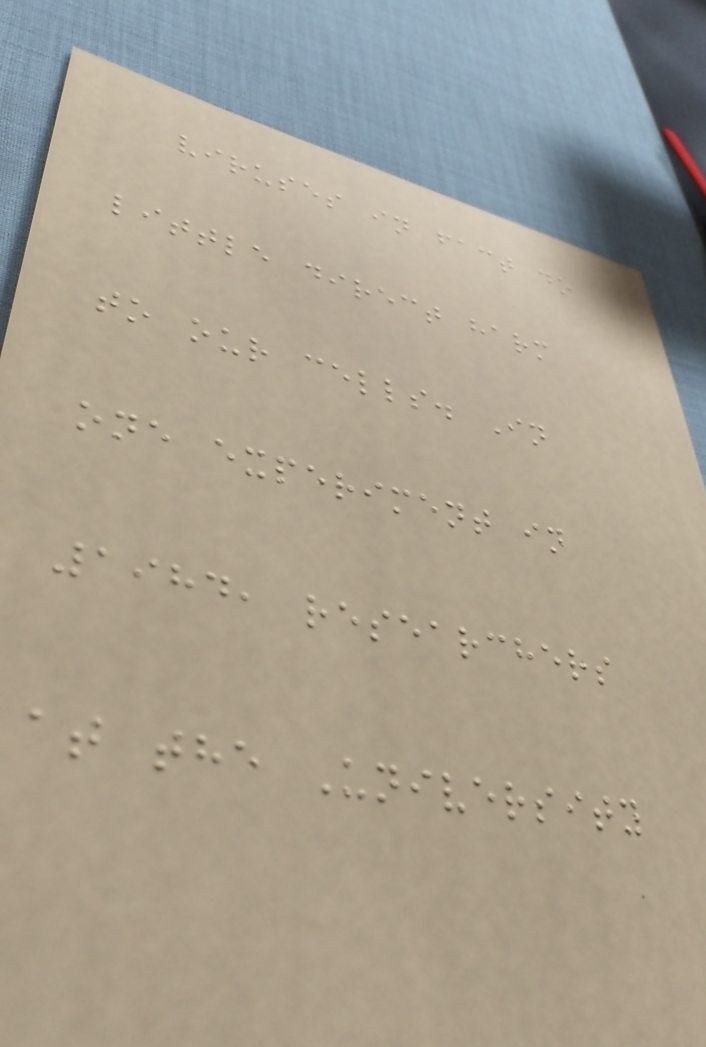viruses in fact do
little direct harm
to our cells. In
one experiment in
1984, researchers
at the University
